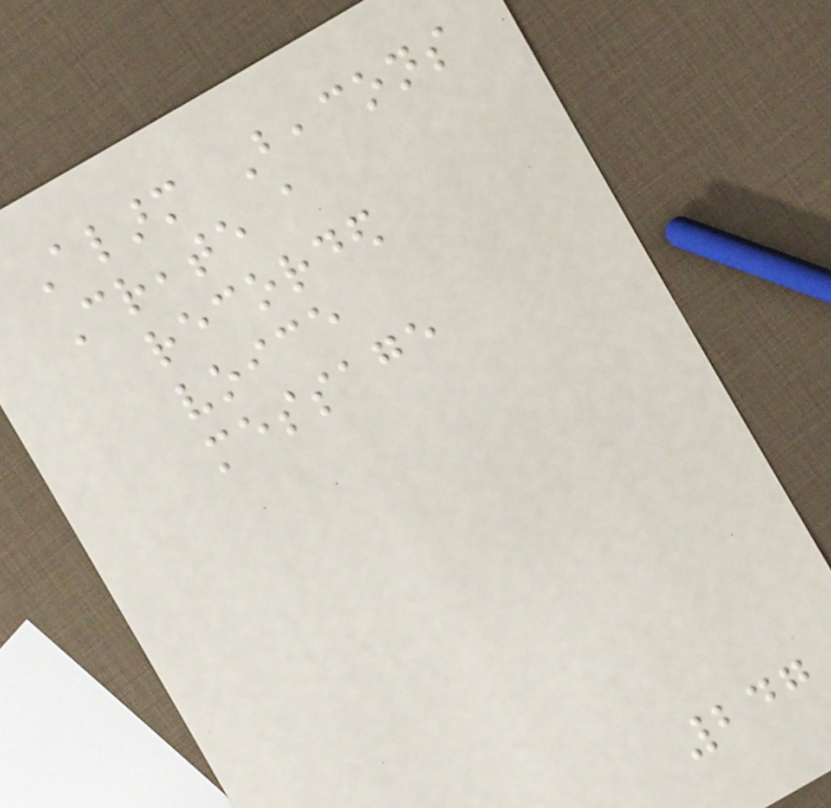Alarm Beacons
Create a
recorded
voice
message
247
